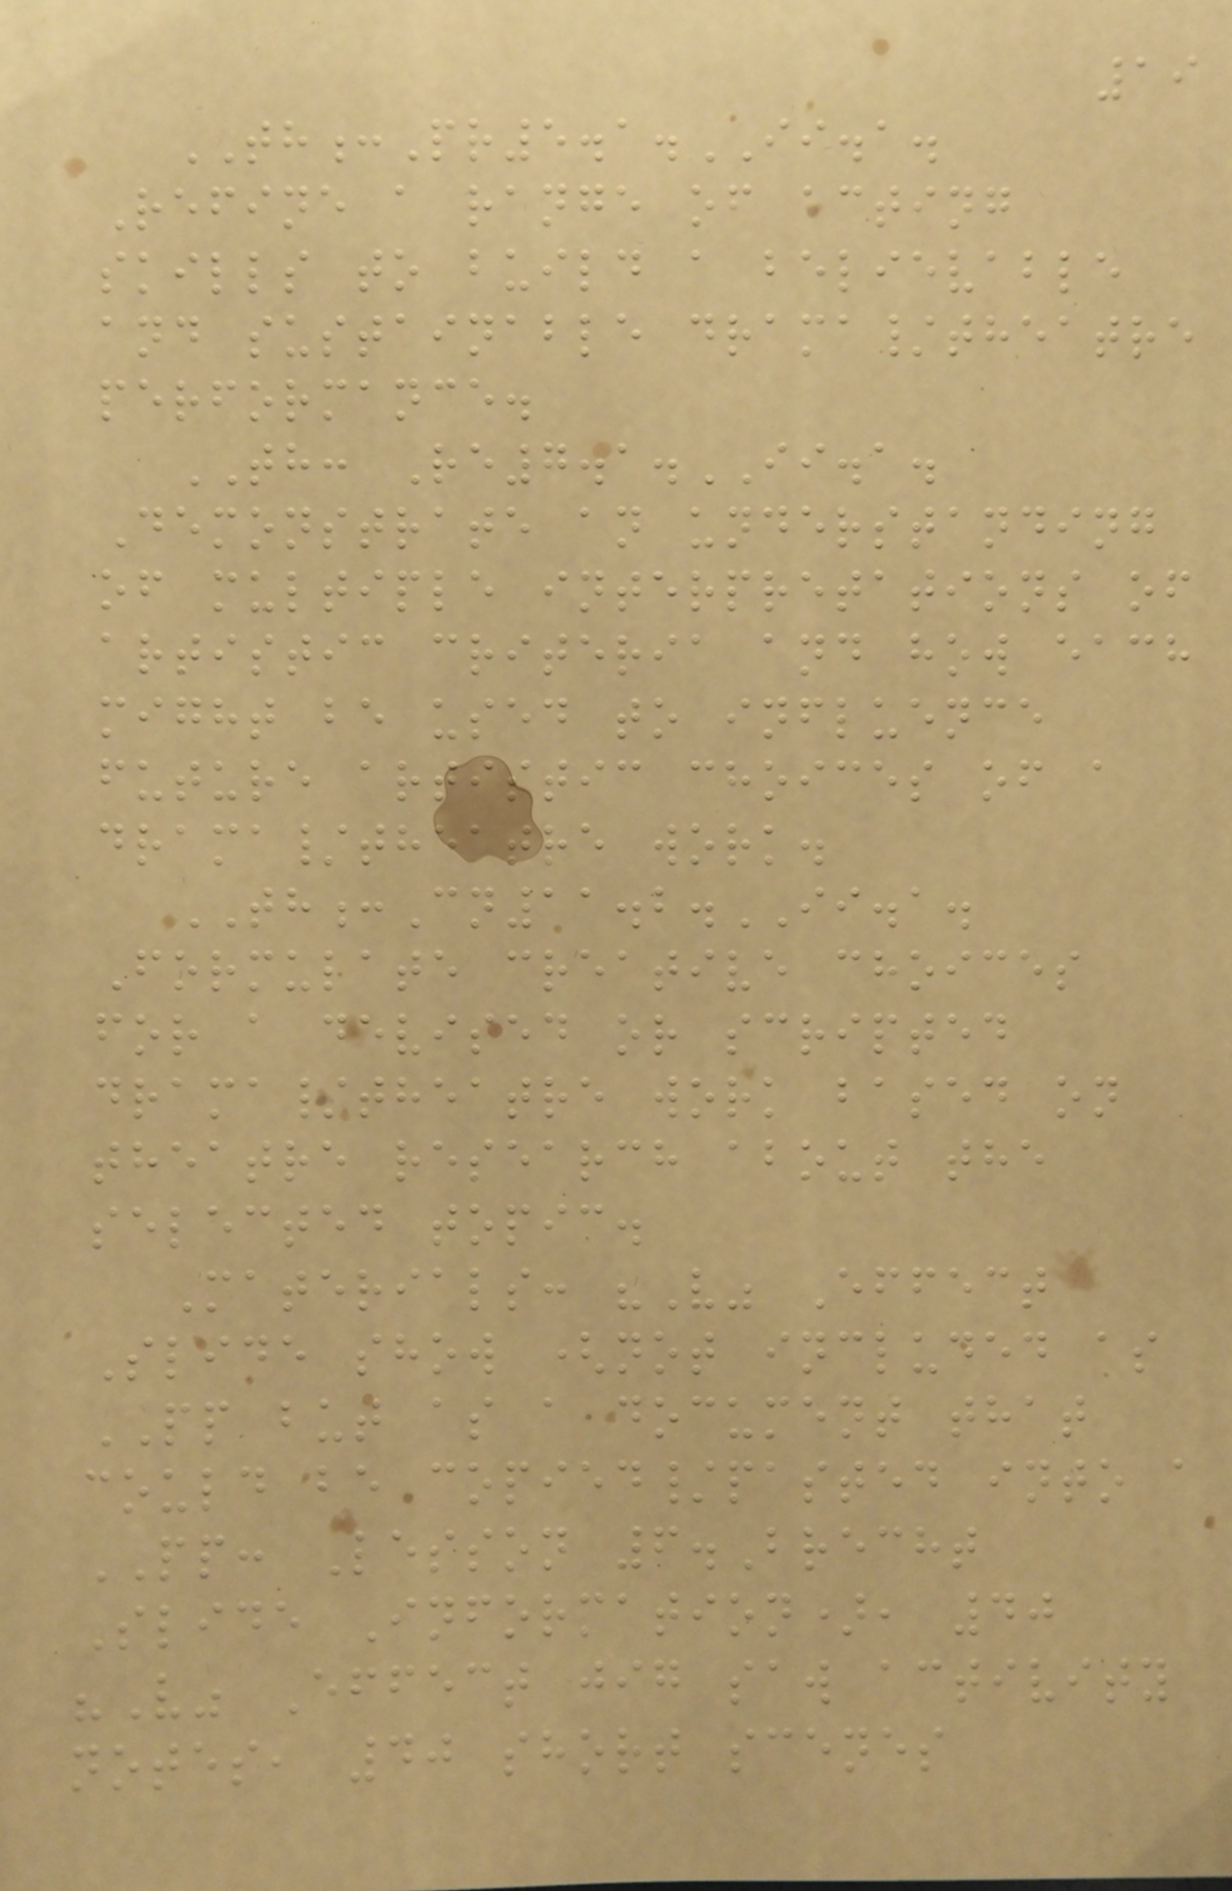19
TH:Pr5.1.II.a.
Refine a range of acting
skills to build a believable
and sustainable drama/theatre
performance.
TH: Re7.1.II.a.
Demonstrate an understanding
of multiple interpretations of
artistic criteria and how each
might be used to influence
future artistic choices of a
drama/theatre work.
TH:Cn11.2.II.a.
Formulate creative choices
for a devised or scripted
drama/theatre work based on
theatre research about the
selected topic.
Materials: "V" Effect
Slide show (not included as
PP but as a document that
could be copied/pasted into a
PP: Lesson 6.Brecht
Slide Information), 40
"V" Effect jig saw activity
notes, 40 short scenes
